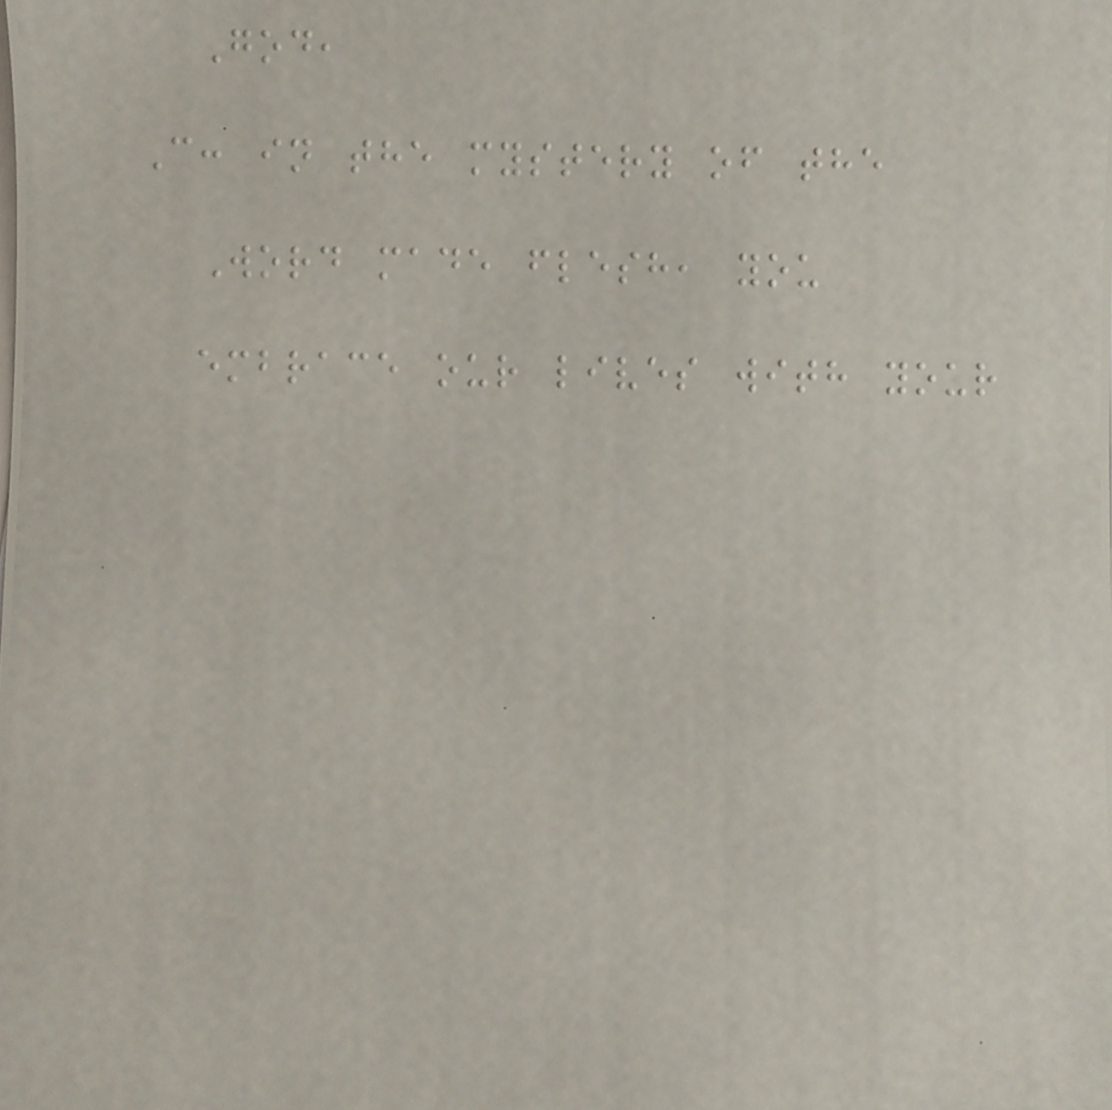God,
C: in the mystery of the
Word made flesh, you
embrace our lives with your
